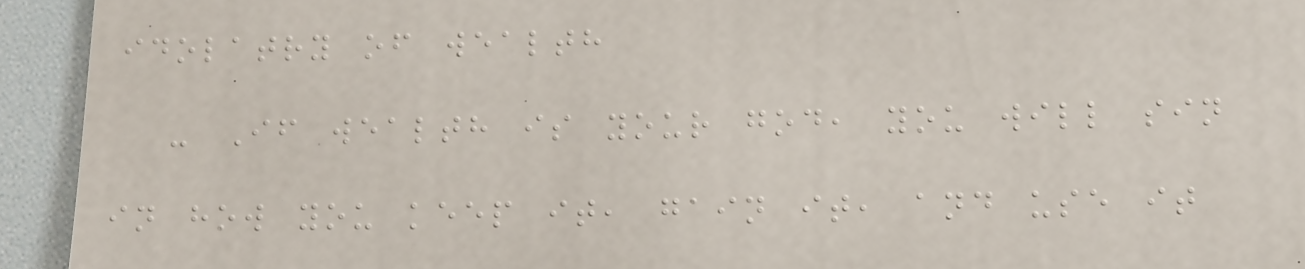idolatry of wealth
- If wealth is your god, you will sin
in how you keep it, gain it, and use it
